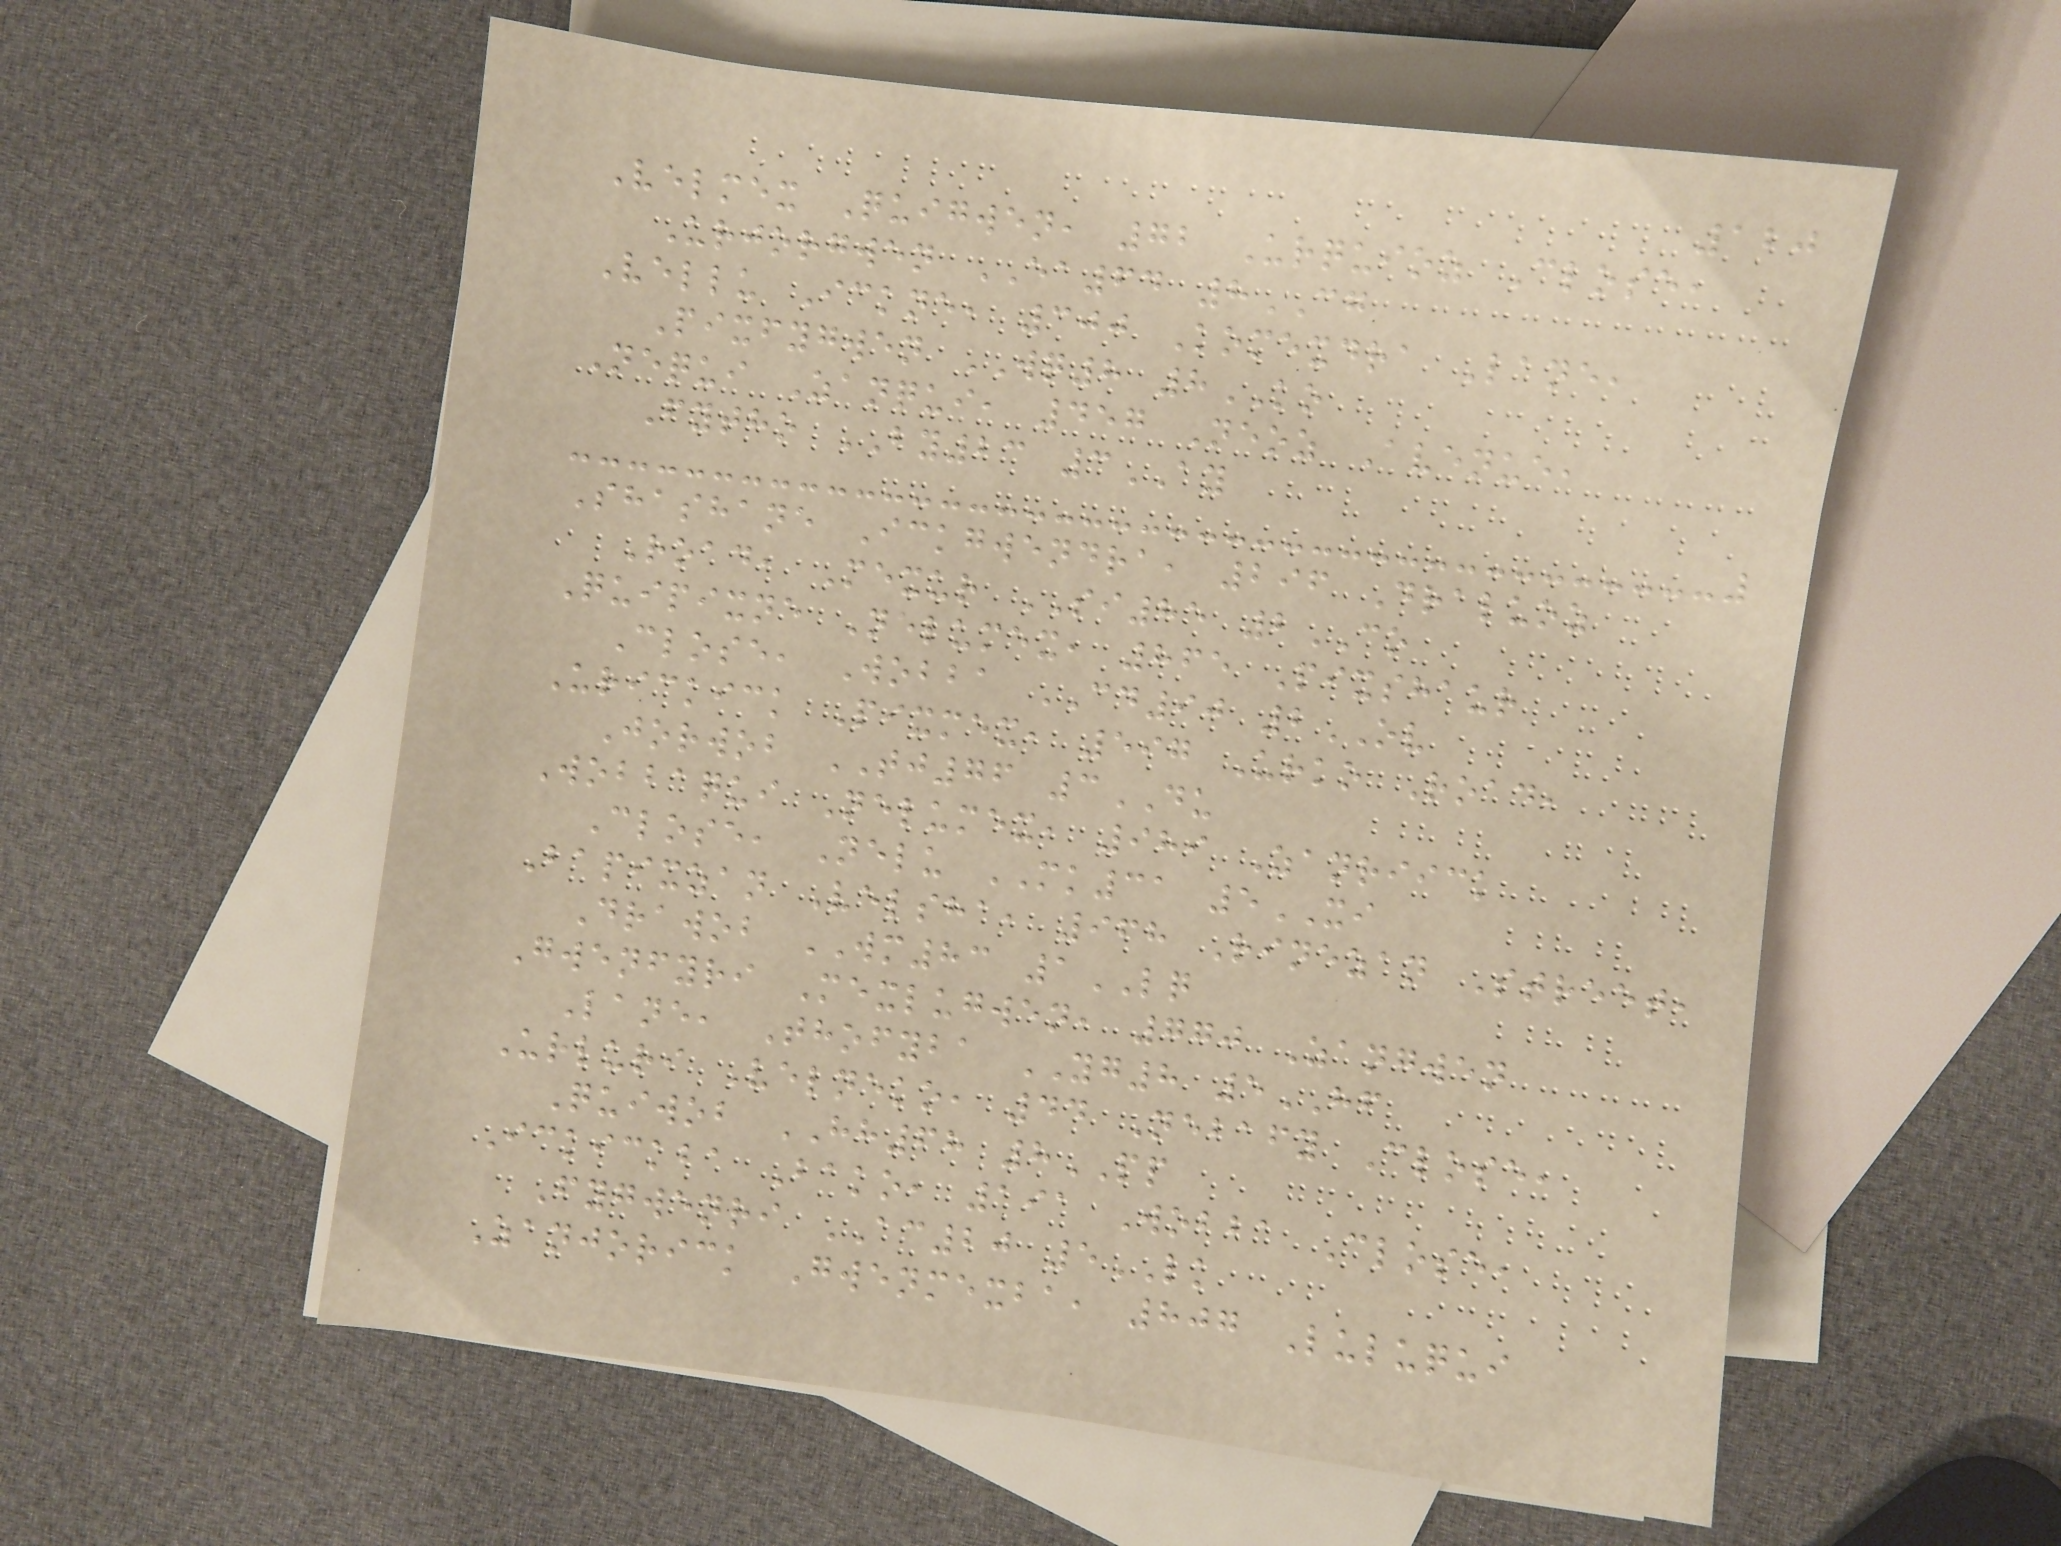120
Velmex Quigwen, 72 Urquioz Close,
Urjorgwen EA64 8CG
Vellu Ickne, 300 Komexdra Lane,
Pixfygwen WQ8 8KO
Nequi Zanqui, 457 Neoz Avenue,
Fytho BY23 3AY
Shashane Ickgwendra, 296 Draluoz
Road, Mexur SI85 2CO
Quipixne Nelumex, 865 Pixshaur
Close, Wobba CD90 2OV
Urickick Pixmex, 597 Urko Road,
Jorwob TJ76 3DU
Wobbaqui Nelumex, 989 Zanriick
Close, Nelu MK31 5XI
Bapixzan Velsha, 968 Rinezan Street,
Drawob WM83 1LQ
Gwenfyri Mexlugwen, 770 Zangwen
Lane, Thofyba YG8 5HF
Urluri Velneko, 44 Nebafy Close,
Quiwob HH68 8PP
Ickickba Bako, 191 Wobba Close,
Fygwenri AC20 5LK
Zanjorick Gwenmexba, 807 Luluqui
